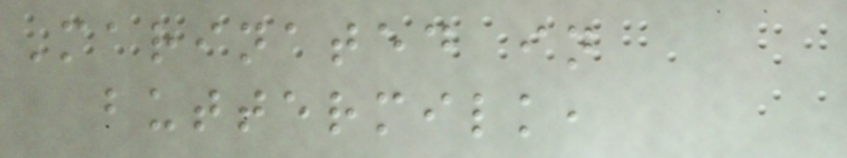Marinated in
buttermilk,
